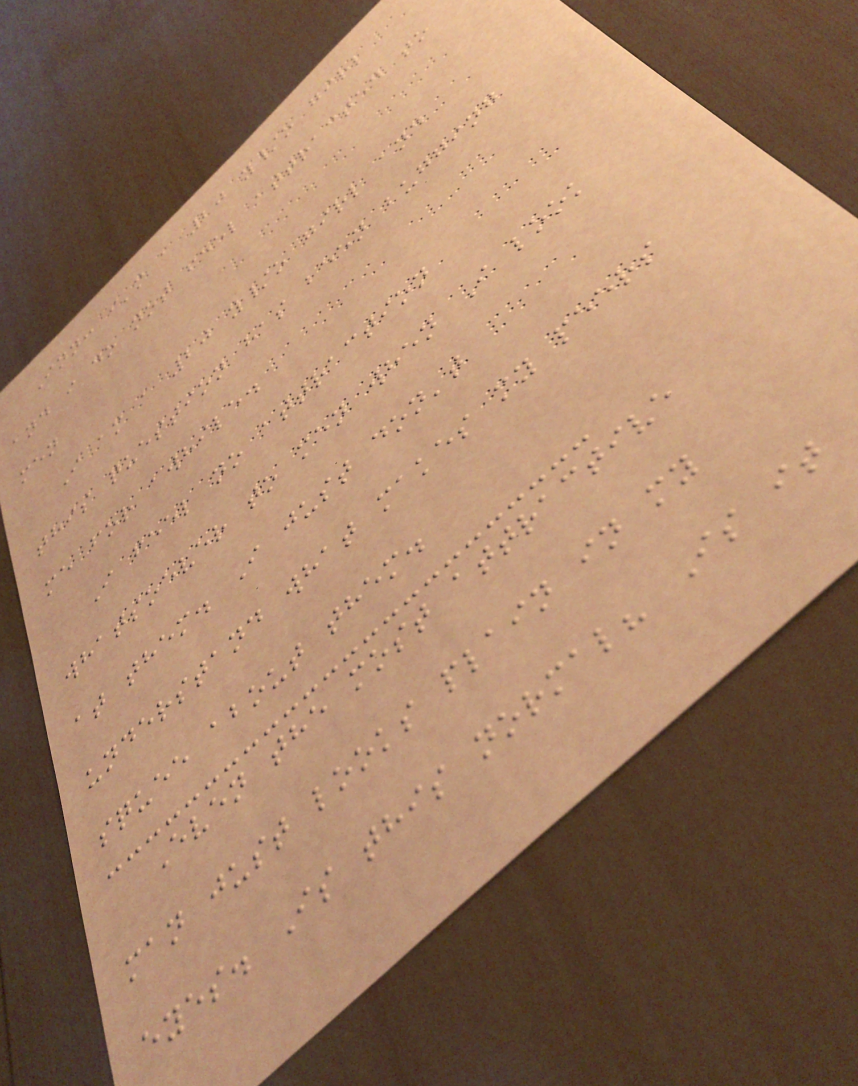Inn: i'm a 20 y/o girl
and i do not feel attracted to
men
I am a 20 y/o girl and
this question has been bugging
me for awhile.
I feel no attraction
whatsoever to men when I look
at them. I just don't
understand what makes my peers
squee about them.
Even the most attractive
man just looks plain in my
eyes. Is this normal? Is it
